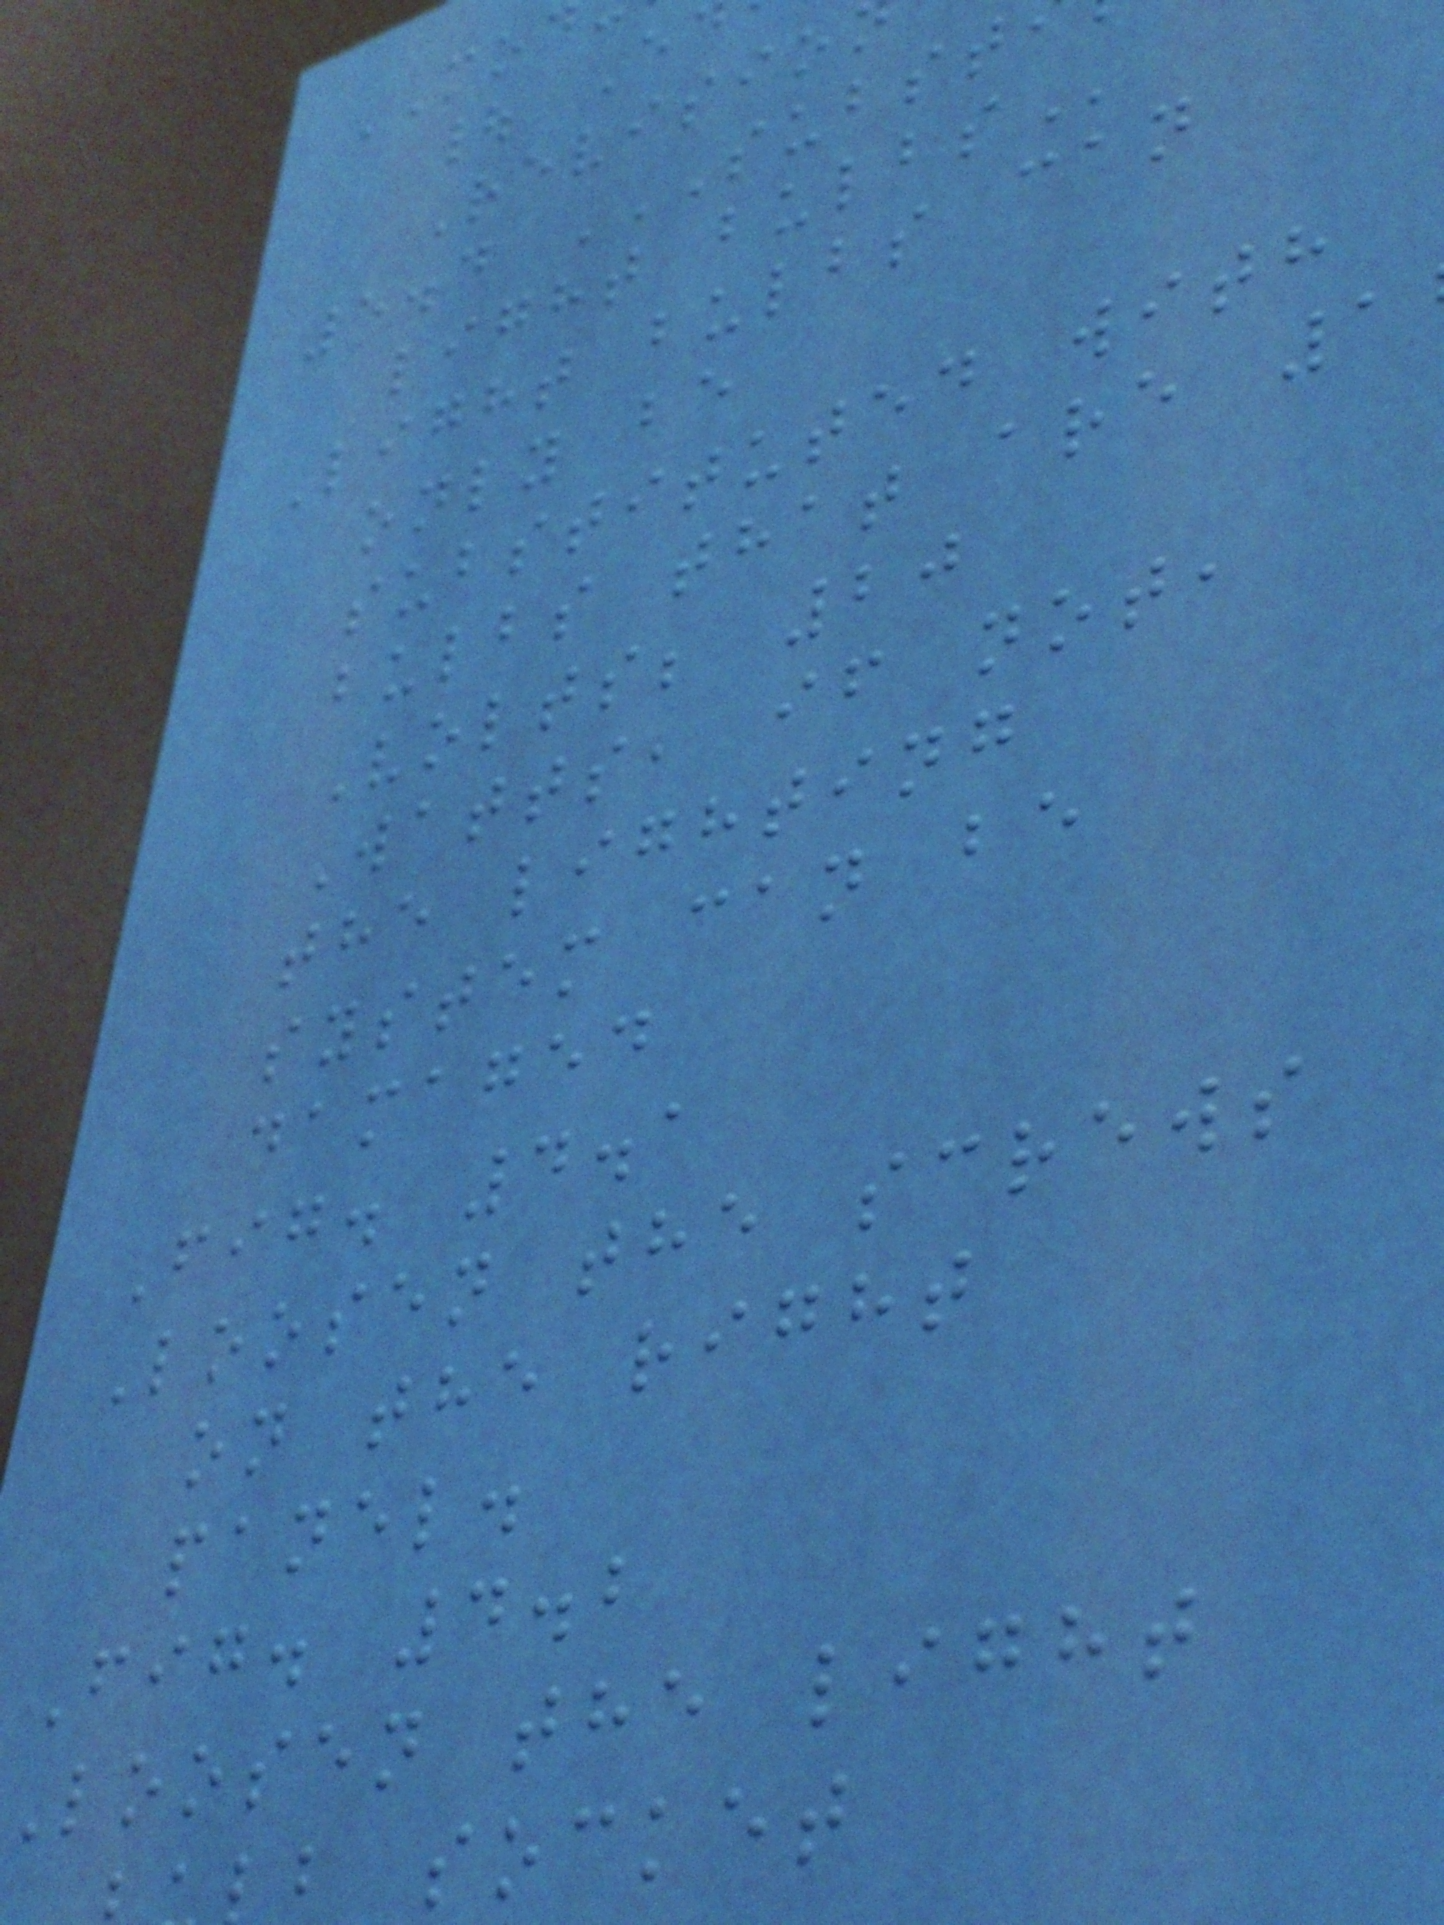| E
Revisio
light
Light bulbs can
only be
substituted with
bulbs that are 1
Volts; 20
Watts, if not,
the lighting
system can be
damaged
Fig. 4.1
Loosen the screws
on the right
panel.
Fig. 4.2
Loosen the light
b socket
